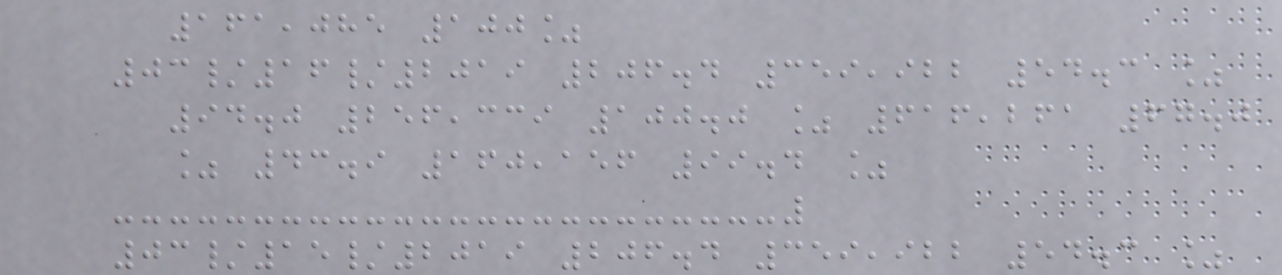161,085 100%
03/16/2019 206.4 359,922 54.3 %
94.0 256,339 100.0 % 616,261 67.0
% 43.9 160,156 99.4 %
03/15/2019 206.4 359,922 54.3 %
